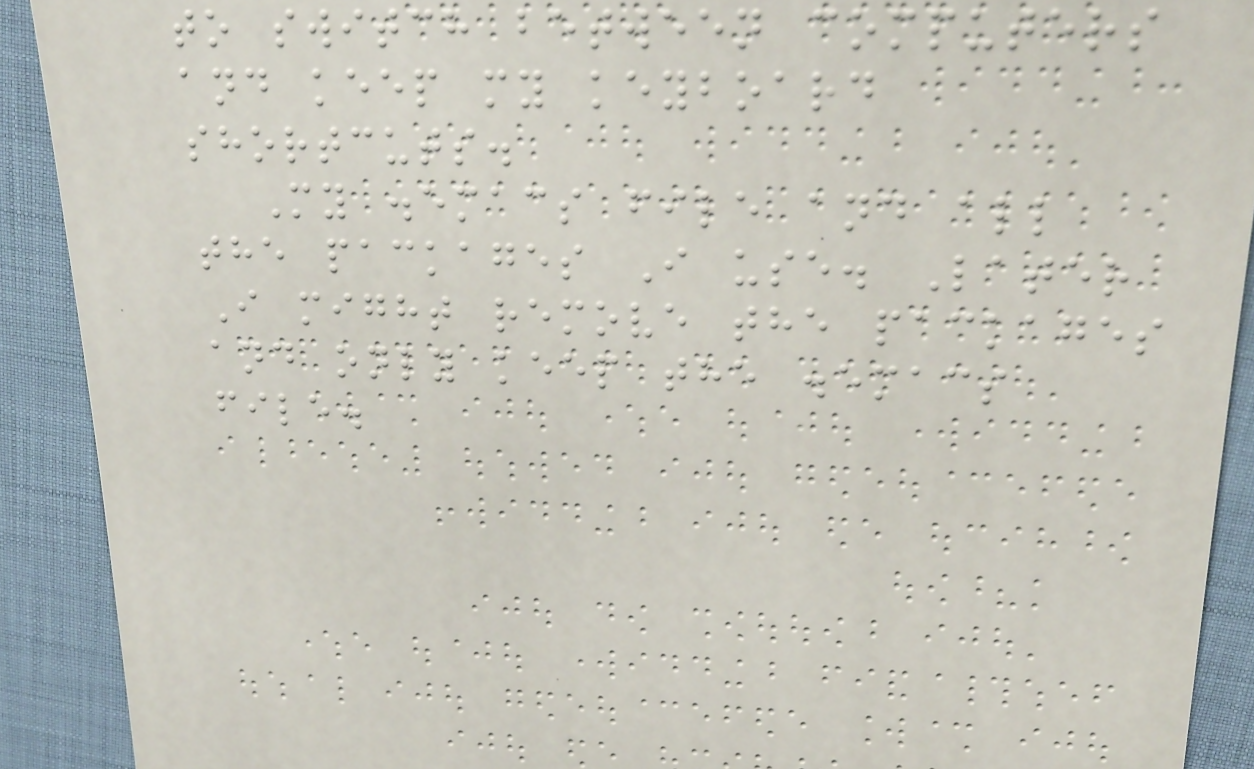to switch between computers
and keep my keyboard
shortcuts.
My .emacs file and all
the packages I use. Later
I might remove the packages
and only keep the .emacs
file.
